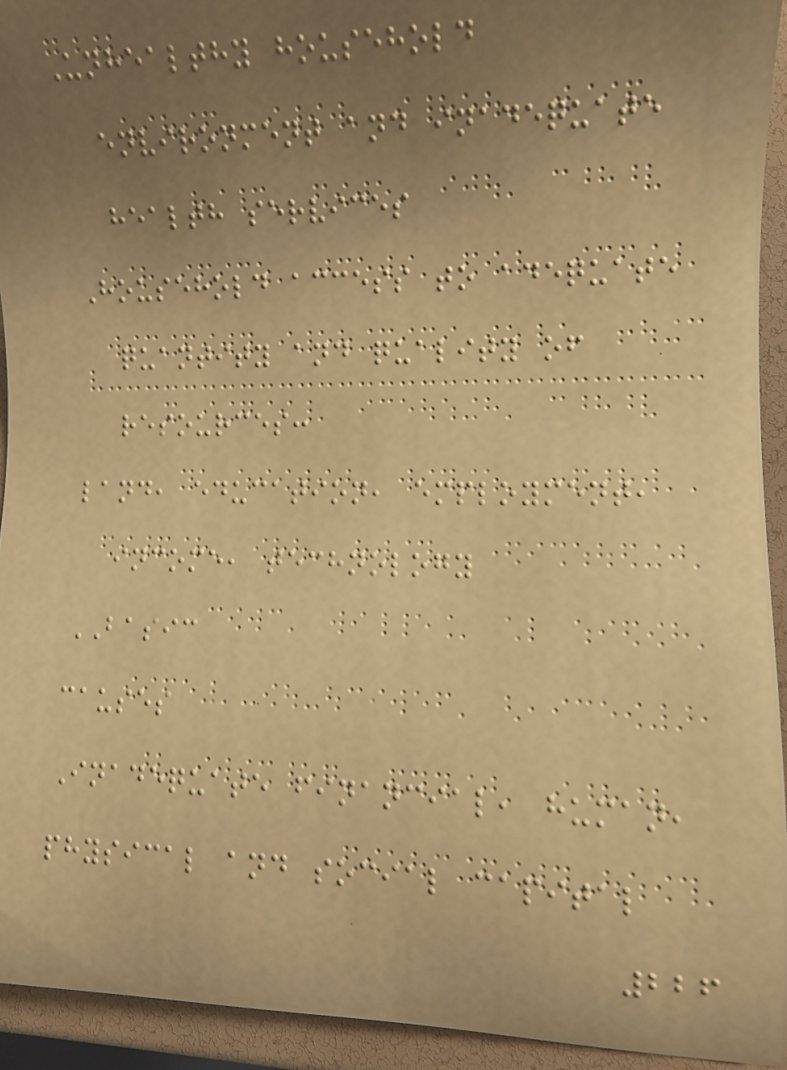Unhealthy household
environment and inadequate
health services
Household access to adequate
quantity and quality of
resources:
land, education, employment,
income, technology
BASIC
causes
Inadequate financial, human,
physical and social capital
226
